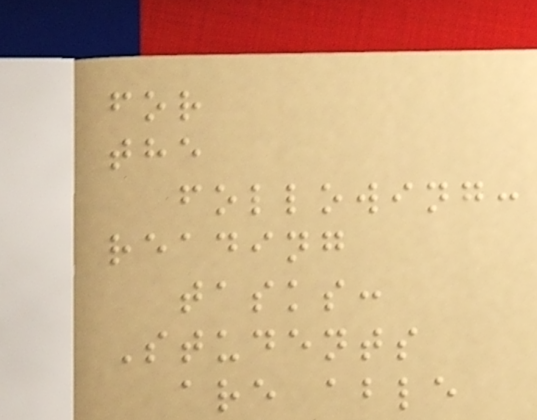for
the
following:
reading
tasks:
Students
are able
